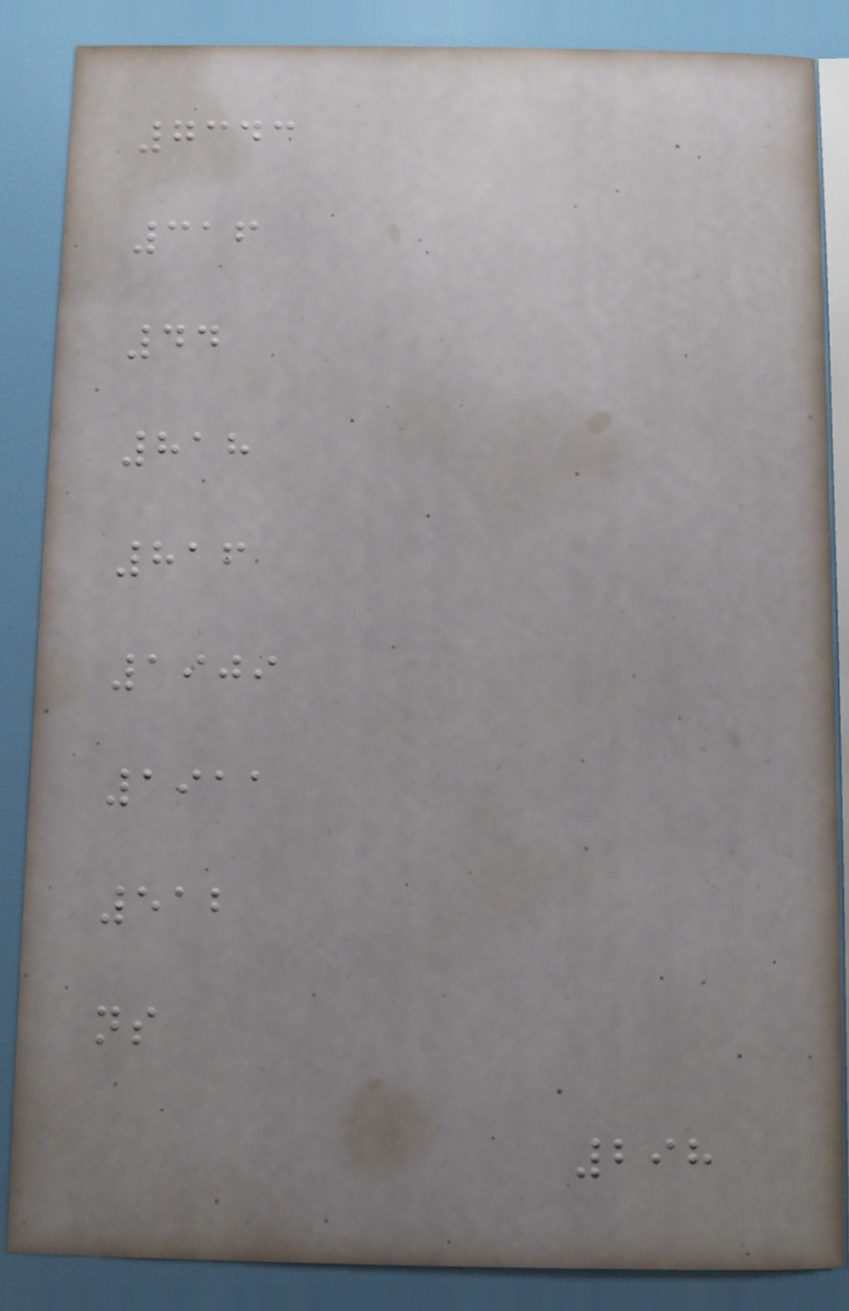7343
316
44
818
816
1909
1911
512
ns
298
